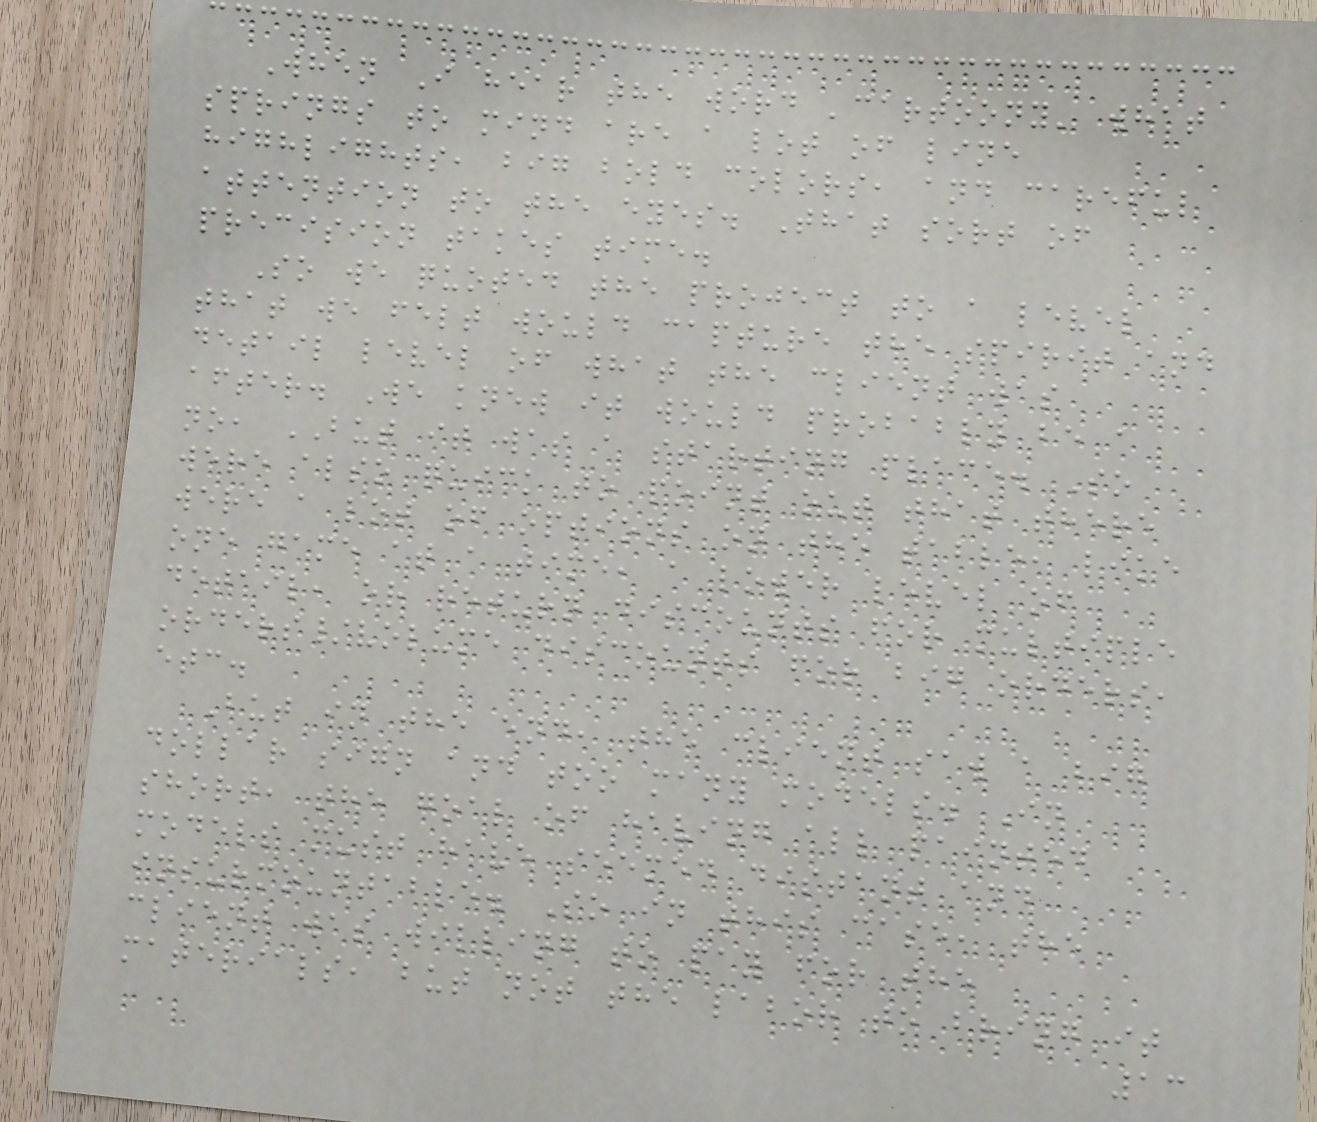When I hear the word 'cartoony' what
springs to mind are a lot of line
highlights, big bold colors, and careful
attention to the eyes. That sort of
precision takes time.
So we quoted the project to a level
that we felt would capture the spirit and
detail level of what the client was
after. We knew it would probably be a
no, BUT it was a starting place. So
were also quick to point out that there
were a lot of options on the table, like
one game at a time, a lower level of
detail, or return discounts for multiple
orders/volume discounts for big orders,
etc.
But in the end, the client saw a big
dollar sign and too many models. In
short, the goal of having all painted
models must have seemed distant and
insurmountable. So in this case, the
client was willing to pay for the
materials, but not the labor to bring it
13
